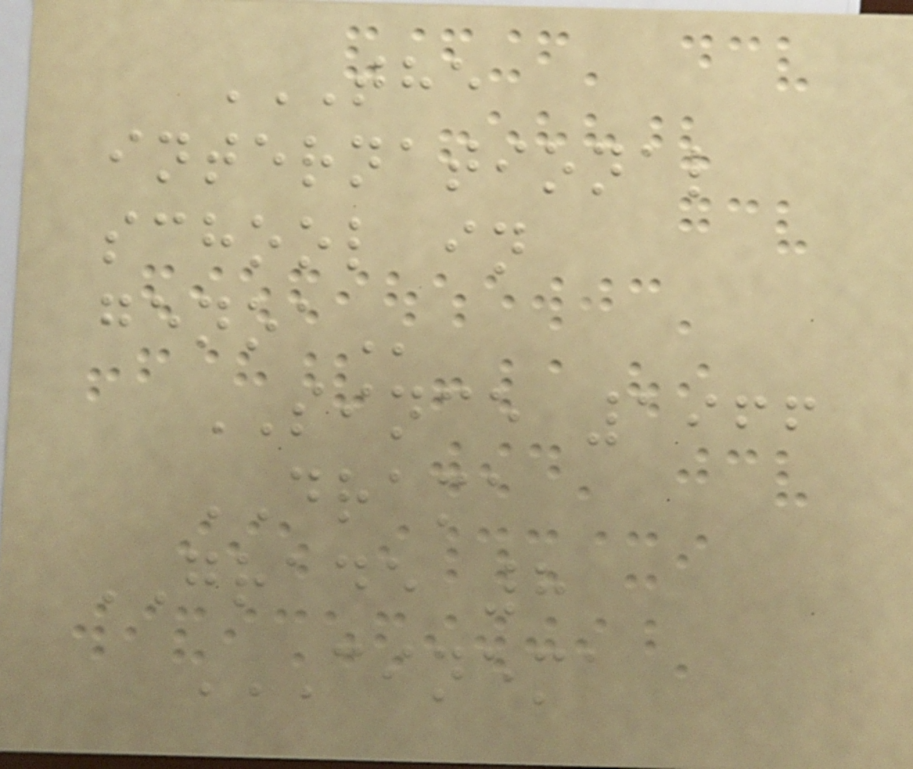THE
INTERNATIONAL
SCHOOL IN
GENOA
SINCE 1966
DRAMA
GRADE 8
CINEMA
